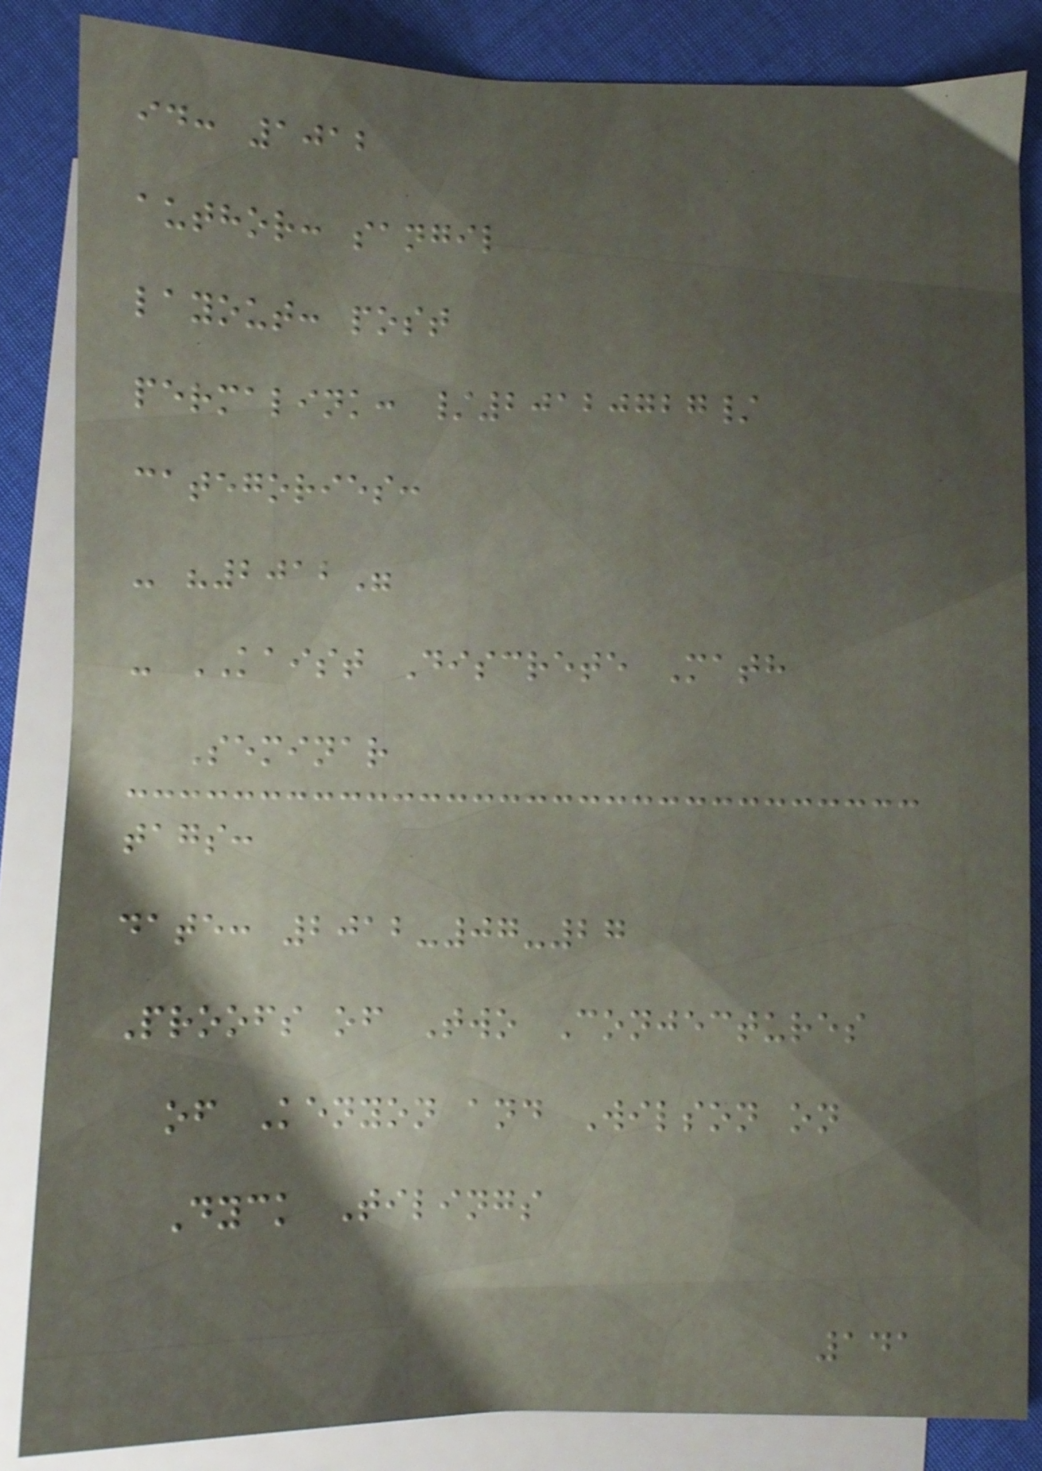id: 1012
author: sangil
layout: post
permalink: /20120727/
categories:
- "2012"
- KAIST Discrete Math
Seminar
tags:
date: 2012-07-27
Proofs of Two Conjectures
of Kenyon and Wilson on
Dyck Tilings
141
